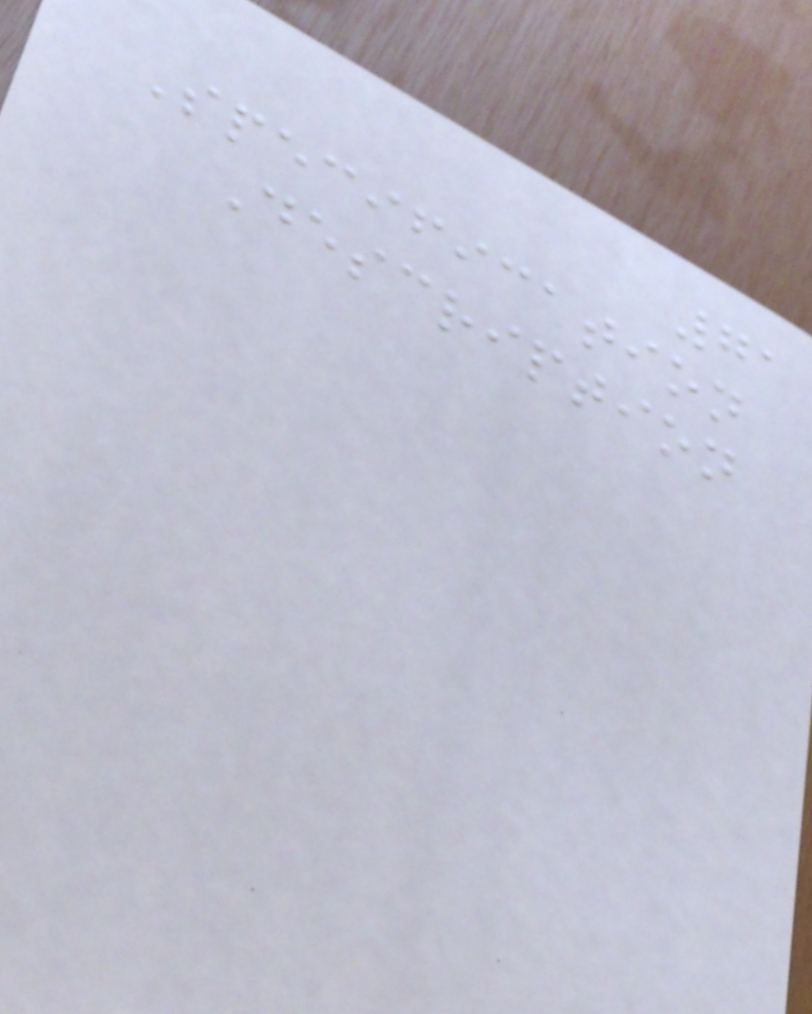71
Specification
Description
